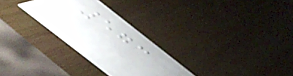573
